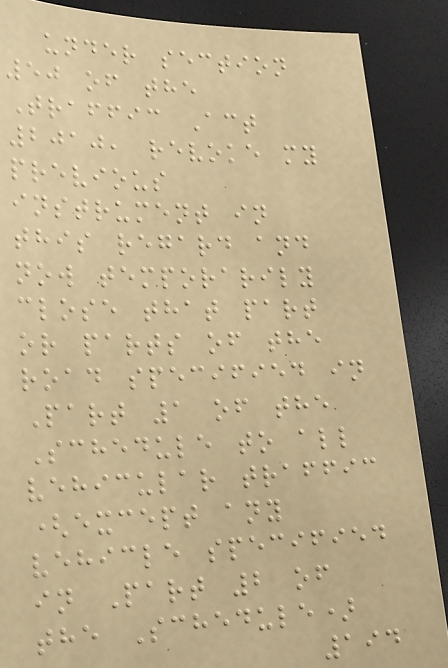under section
50 of the
Traffic Act
2010, revoke my
previous
instrument in
this regard and
now temporarily
close that part
or parts of the
road specified in
Part 1 of the
Schedule to all
vehicular traffic
(except any
vehicle specified
in Part 2 of
the Schedule)
194
